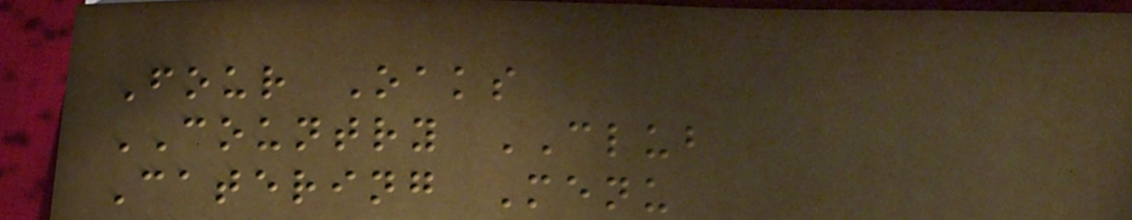Four Oaks
COUNTRY CLUB
Catering Menu
